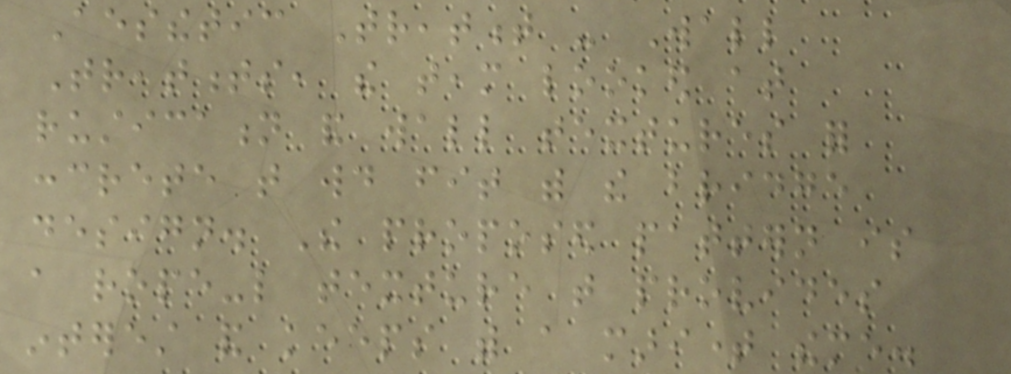Aesthetic Treatment - Wall
Treatments, the team looked at
rustication and wall textures for
concrete that would fit with the bridge
design. The proposed pattern is
a rope-like texture that provides
interest and keeps with a maritime theme.
